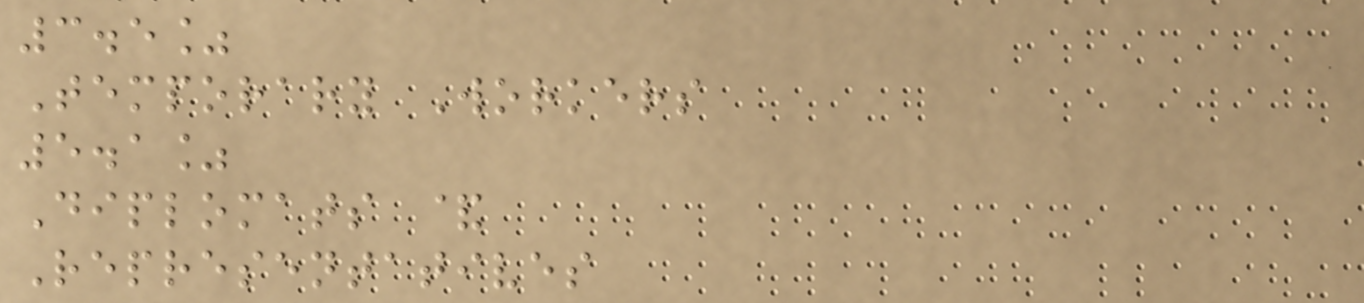3.5%
Temporary Workers
5.1%
Diplomats &
Representatives
